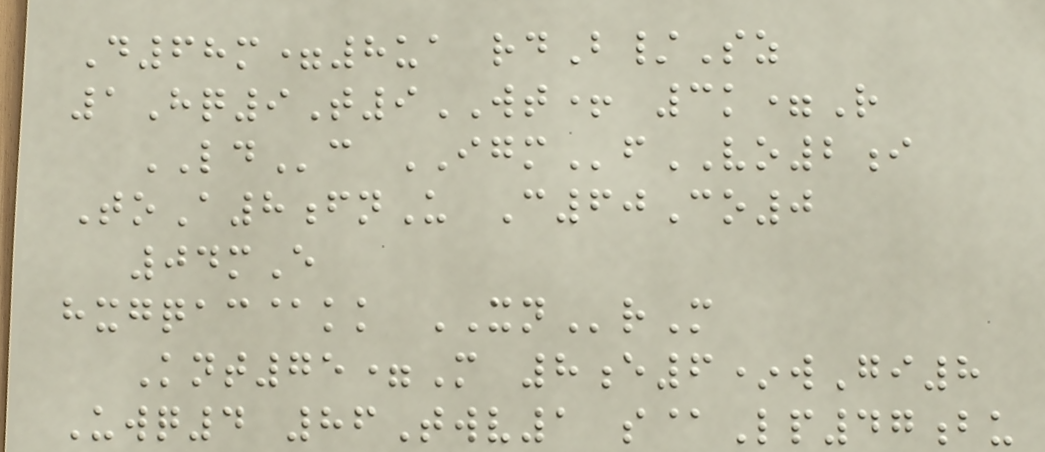D68m=8ua rdB/Sz
1Hq9T9WT+ 3k=R
LDc IGMfVO2i
ToA8fnU C60Co0
04mE
hxgqac@kk XNrM
Knt75=M 8e6*wGi8
Uwq4 86Twv1 s@Lp47bu
